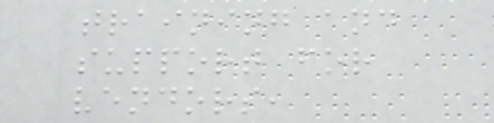training and
support for
vendors,
